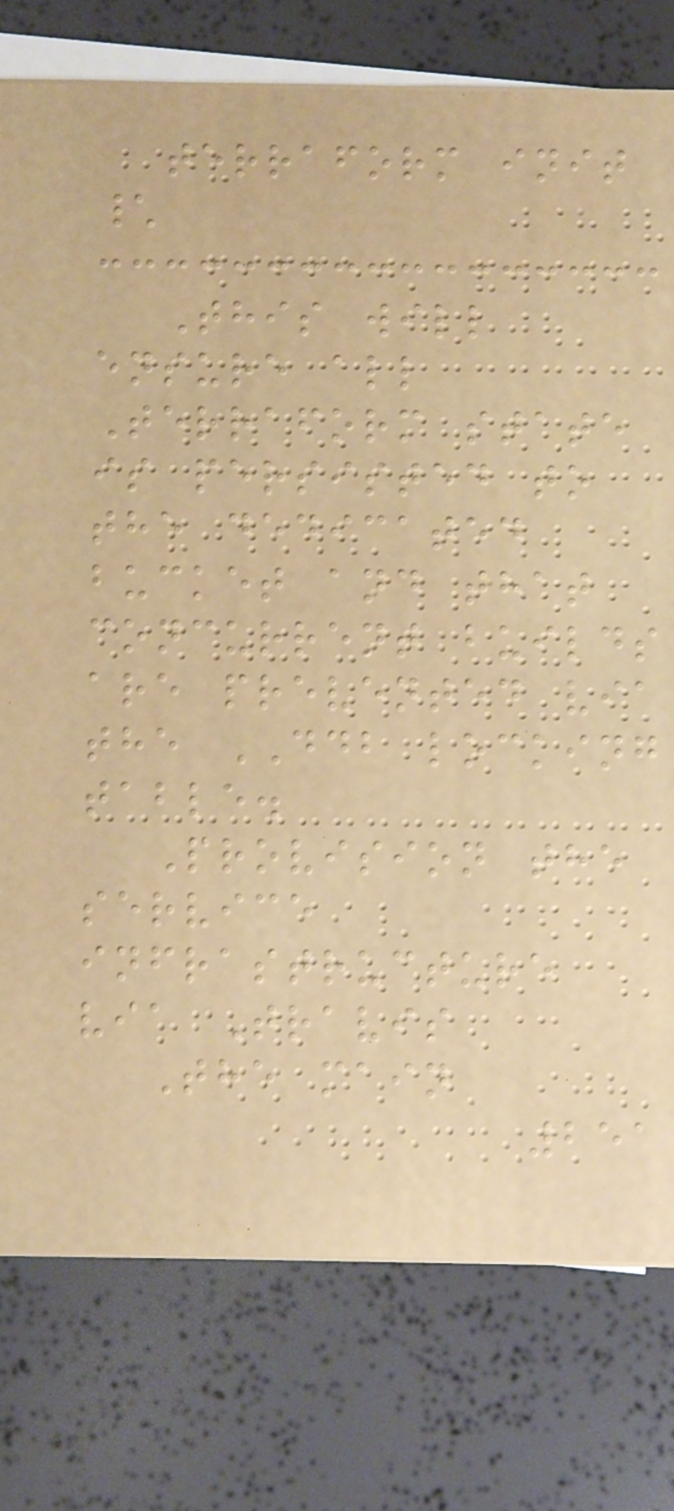terraform init
\
This will
ensure all
Terraform state
is persisted to
the dedicated
bucket and that
concurrent builds
are prevented via
the DDB locking
table.
Provision the
service
infrastructure
via Travis
The main
251
